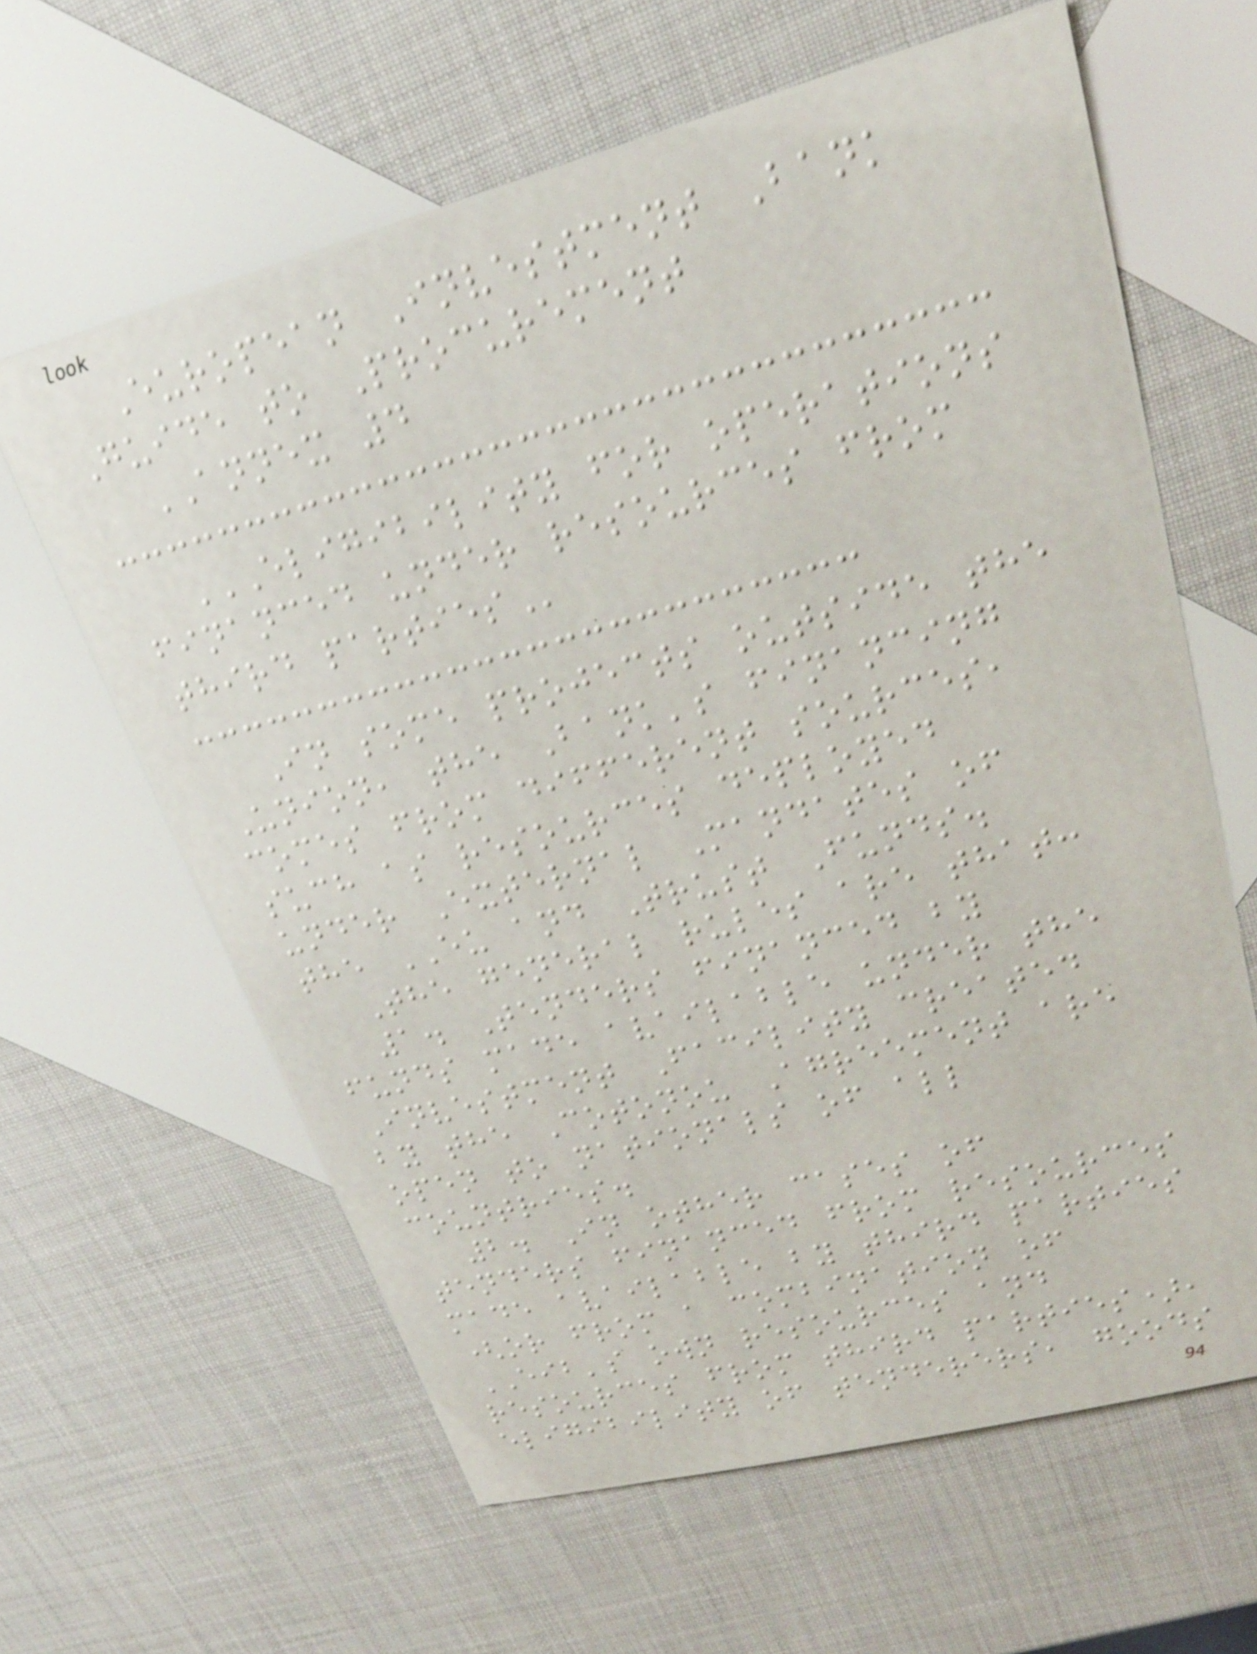European Investment Bank
Guide to Procurement
ANNEX 4
ELIGIBILITY FOR OPERATIONS
FINANCED UNDER RESOURCES FROM
THIRD PARTIES
In some projects outside the
Union, the Bank's financing
comes from different sources,
such as resources deployed
under External Mandates of
the EU and Trust Funds.
The general rules are that:
1. Tenders financed by
funds made available under the
Investment Facility created
by the Cotonou Agreement are
open to nationals of all
countries.
2. In other cases of
tenders financed from resources
made available by third parties
(or from a combination of
EIB's own resources and
resources from third parties),
eligibility of tenderers, goods
